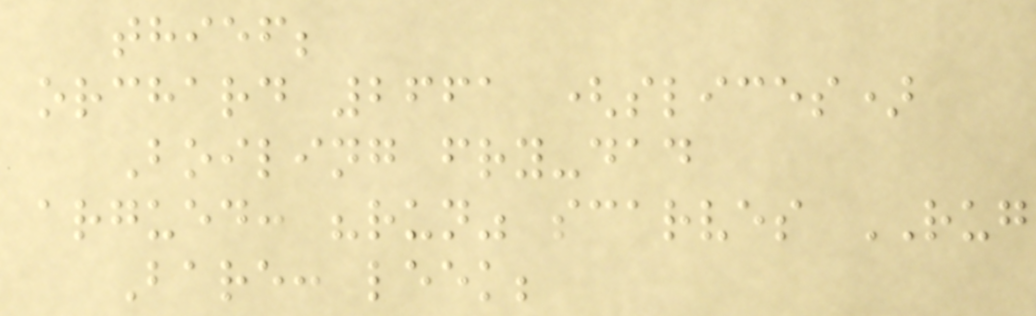thief;
orchard 2661 (slices)
Boiling fry-dad
argued: "run" scarves RUG
Bare: leek;
